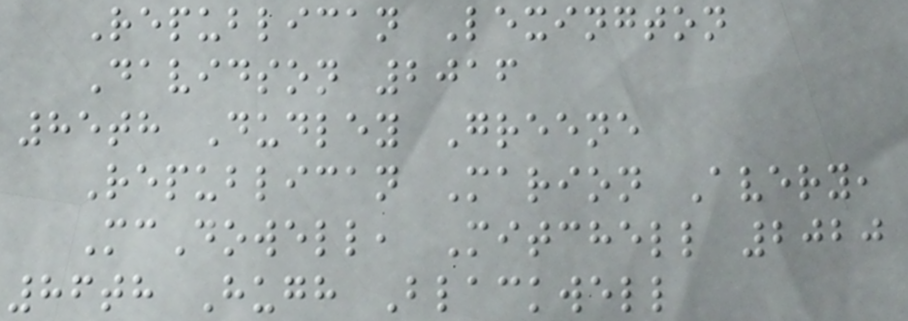Republican Lexington
Davidson 2016
85th Dudley Greene
Republican Marion Avery,
McDowell, Mitchell 2020
86th Hugh Blackwell
